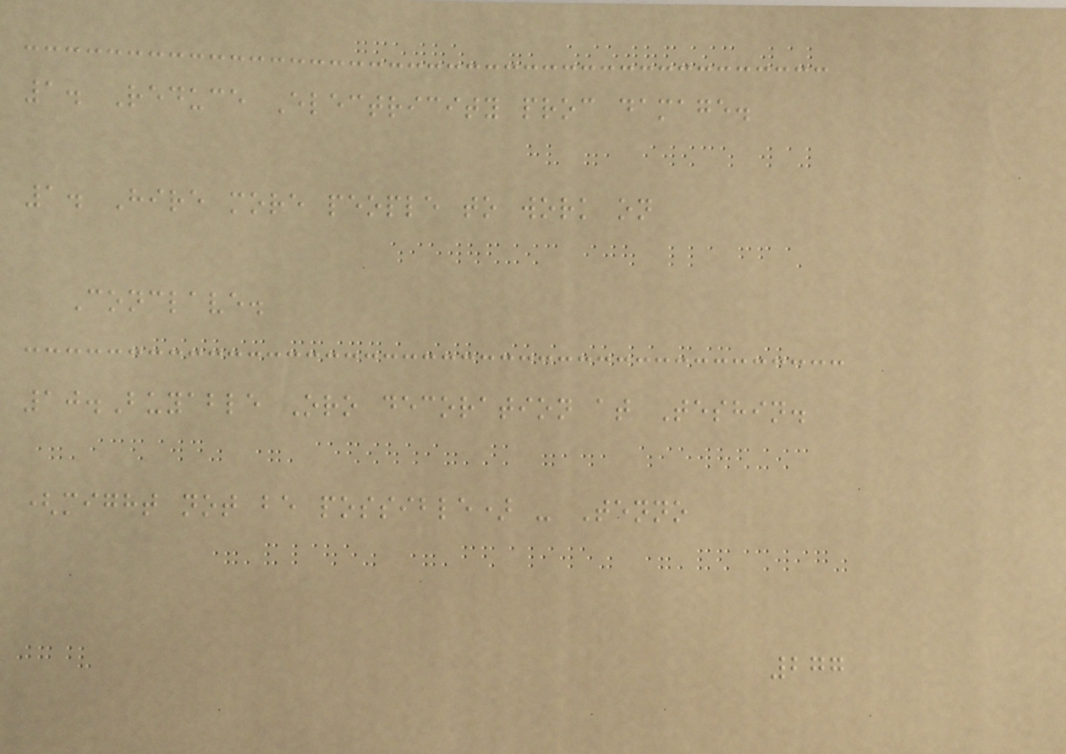1. Reduce Electricity proc damage.
1. Hire more people to work on
Conclave.
10.Buyable Oro decoration at Teshin.
(might not be possible) - Tenno
277
